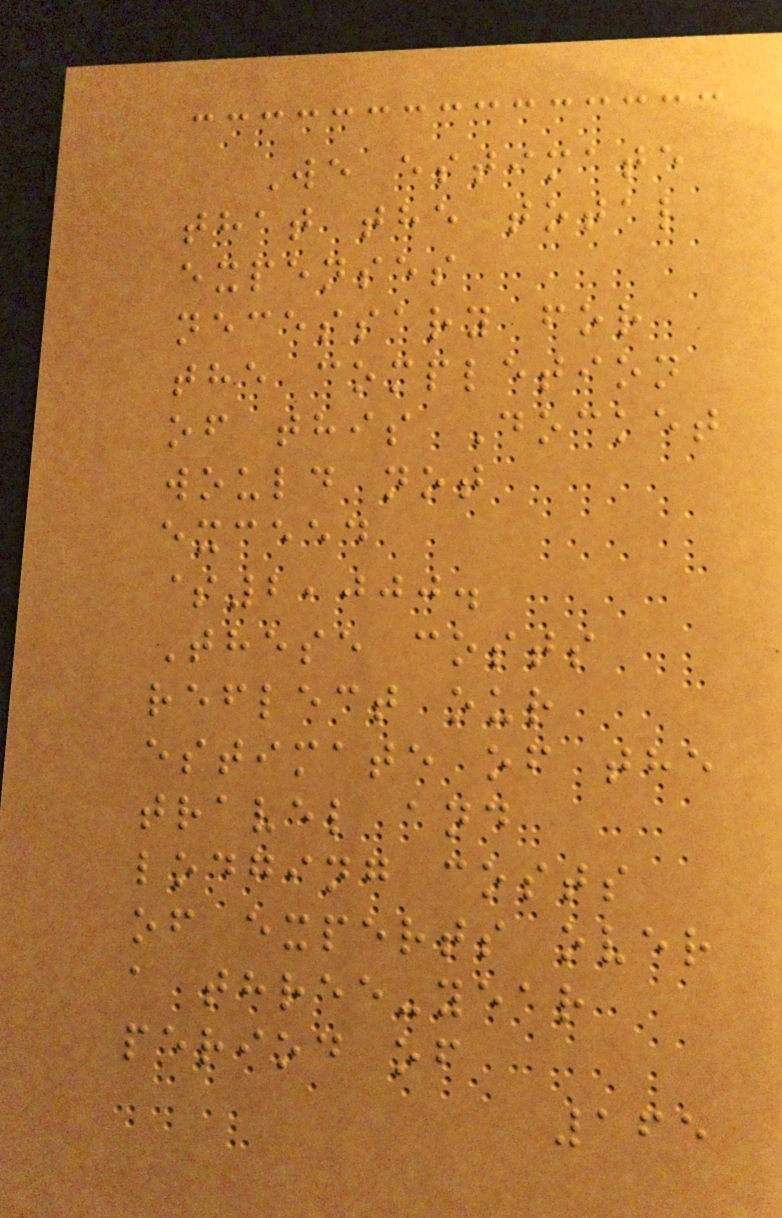We estimate
that the total
expenses
necessary for
the completion
of this Docket
would not
exceed
$2,000.
These costs
reflect our
estimate of the
travel and
lodging costs
of experts over
a three-year
period of
165
